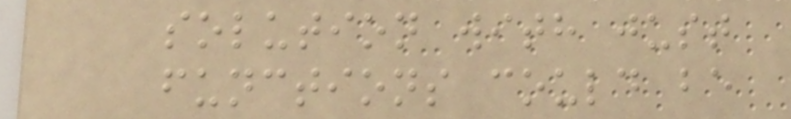solution with just
functions could be
